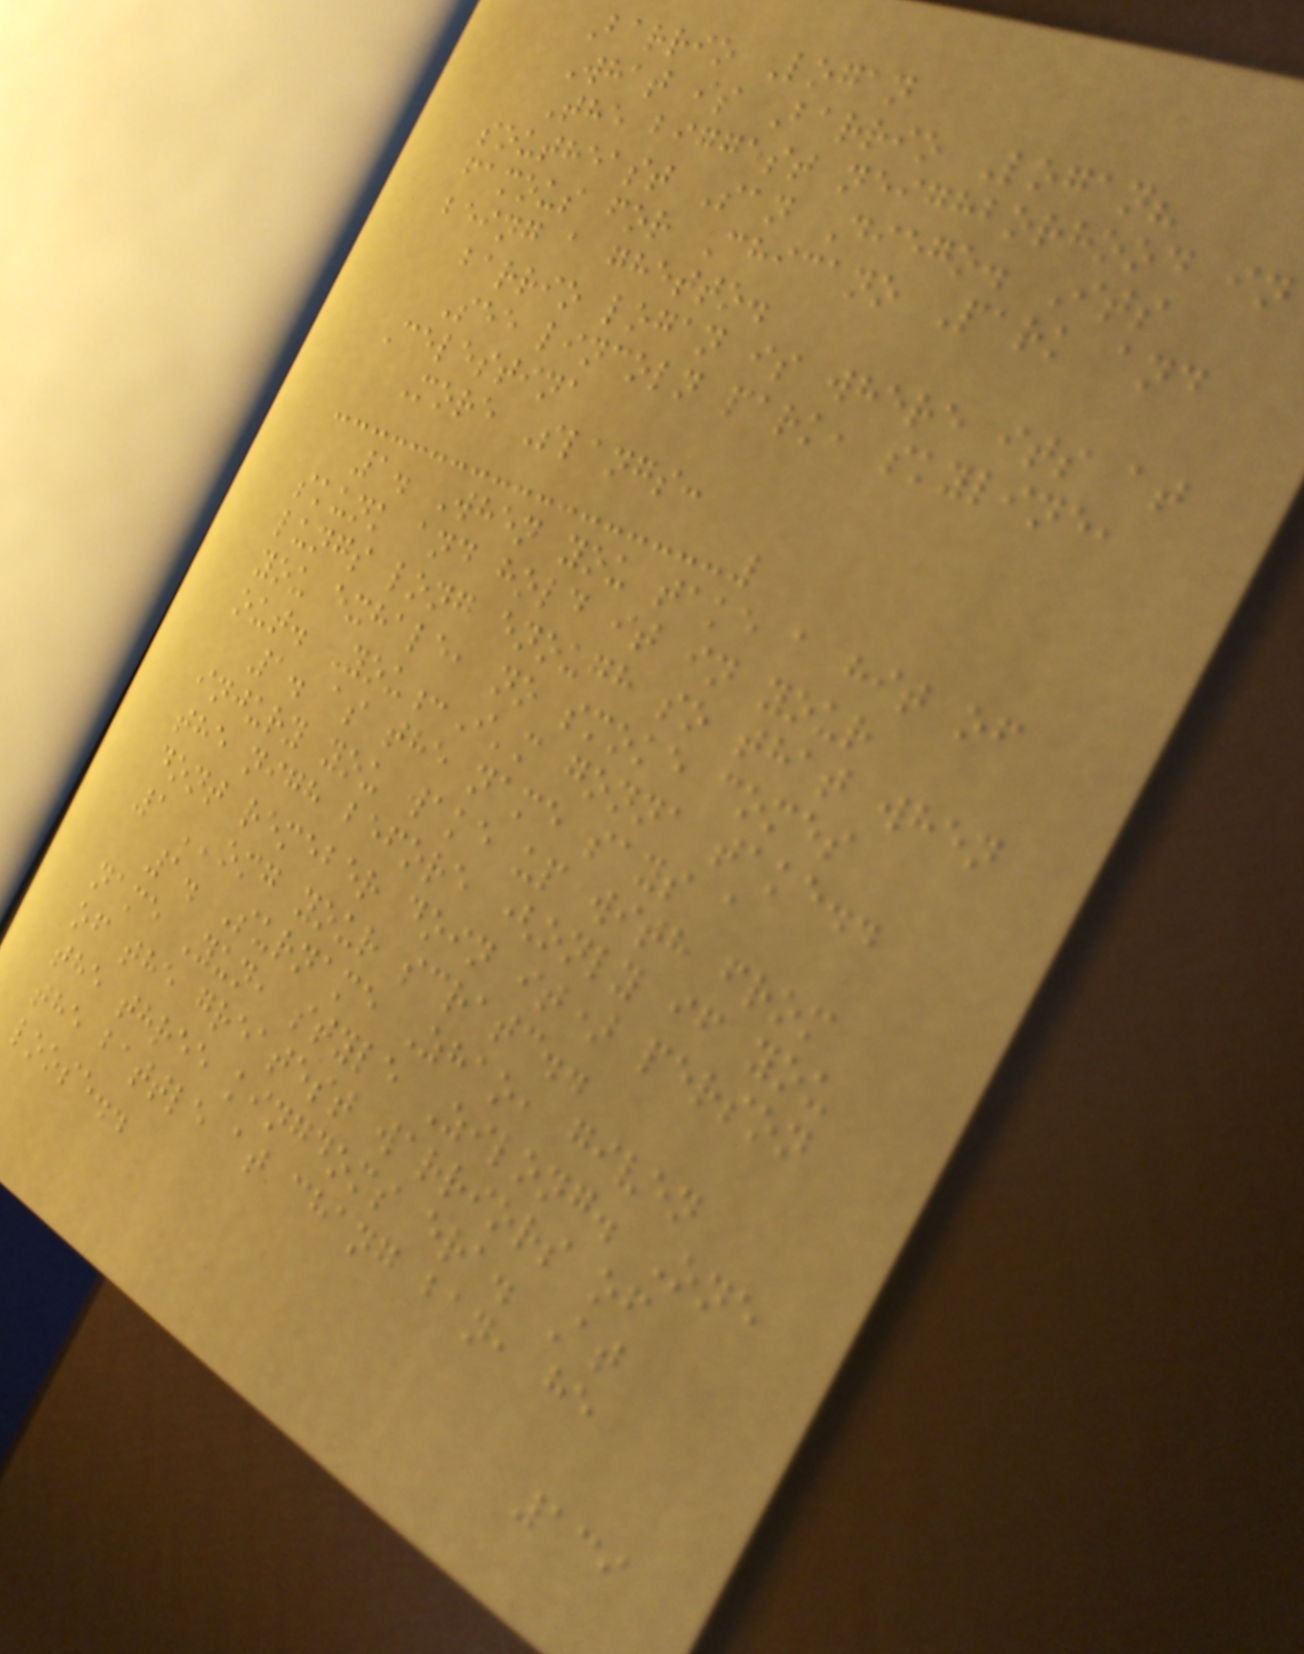Barrio Logan
What is Barrio Logan?
The biggest neighborhood in
southeast San Diego. Its
famous for Chicano Park and
being a ghetto.
barrio logan is where its at
See lincoln park, skyline,
Celestina
More Slangs:
1. When you take a hit of
skunk and hold it in your
lungs long enough so that when
you exhale, no smoke comes
out. You:I'm gonna take..
1. as the name says a
injury you wake up with from
the nigh before (only if you
dont remeber doin it) person
1 ''omg your scratc..
1. Surname Zhao, given
name Yun, style Zilong. One
of the greatest warriors of
the three kingdoms era. At
the battle at chang ban, he
loose..
139
